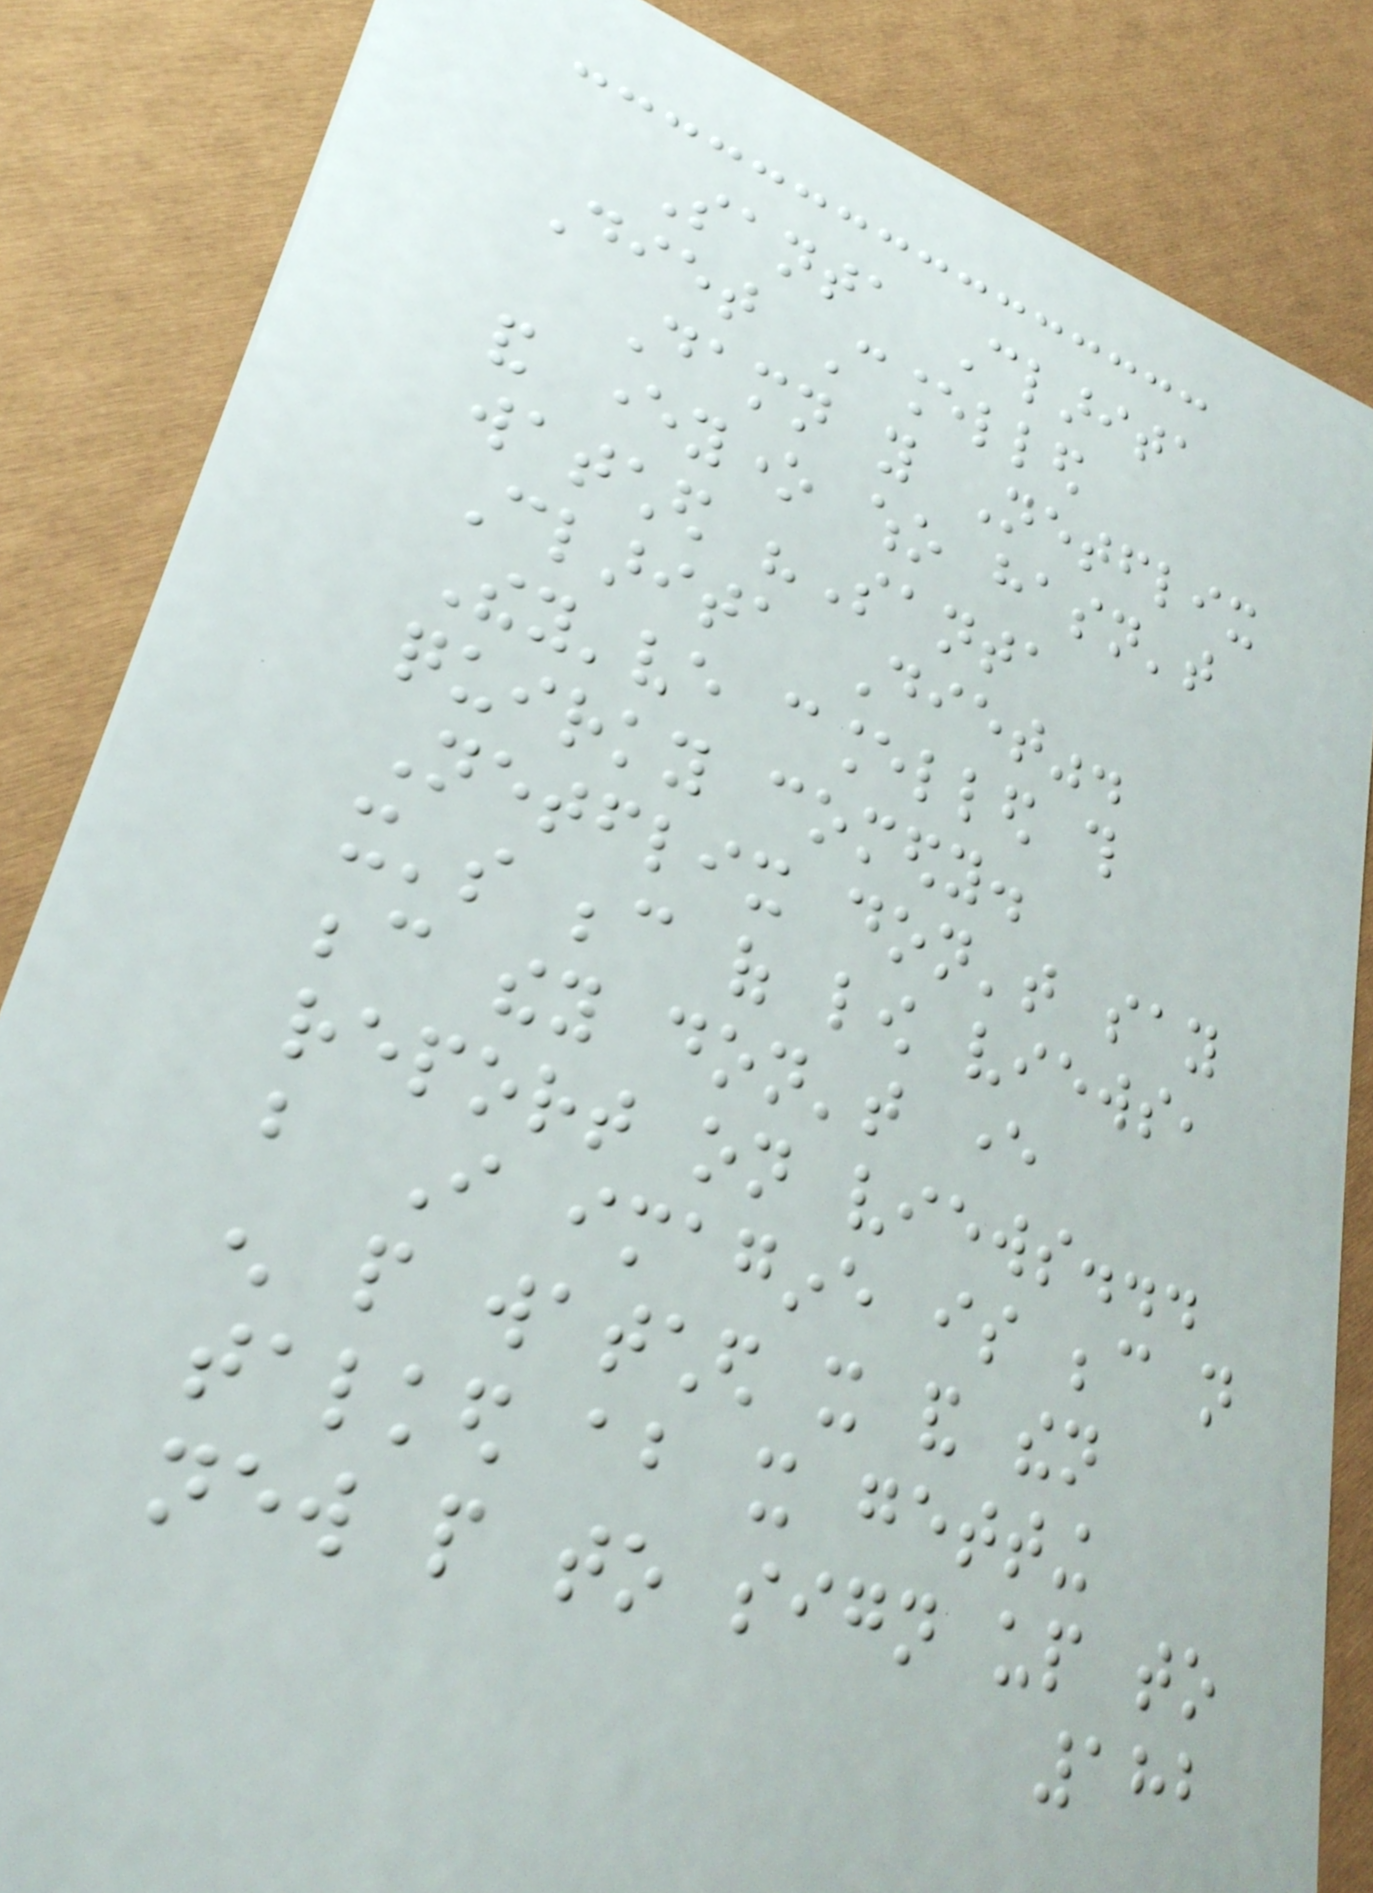Santa Clarita
Diet Cancelled
Damn you Netflix
and everyone who hasn't
watched "Santa
Clarita Diet".
They've cancelled this
quirky comedy.
Netflix don't say
it's because of low views,
because they don't ever
report on views...
but I imagine is because not
enough people watched it and then
talked about it getting
new people to sign up to
182
